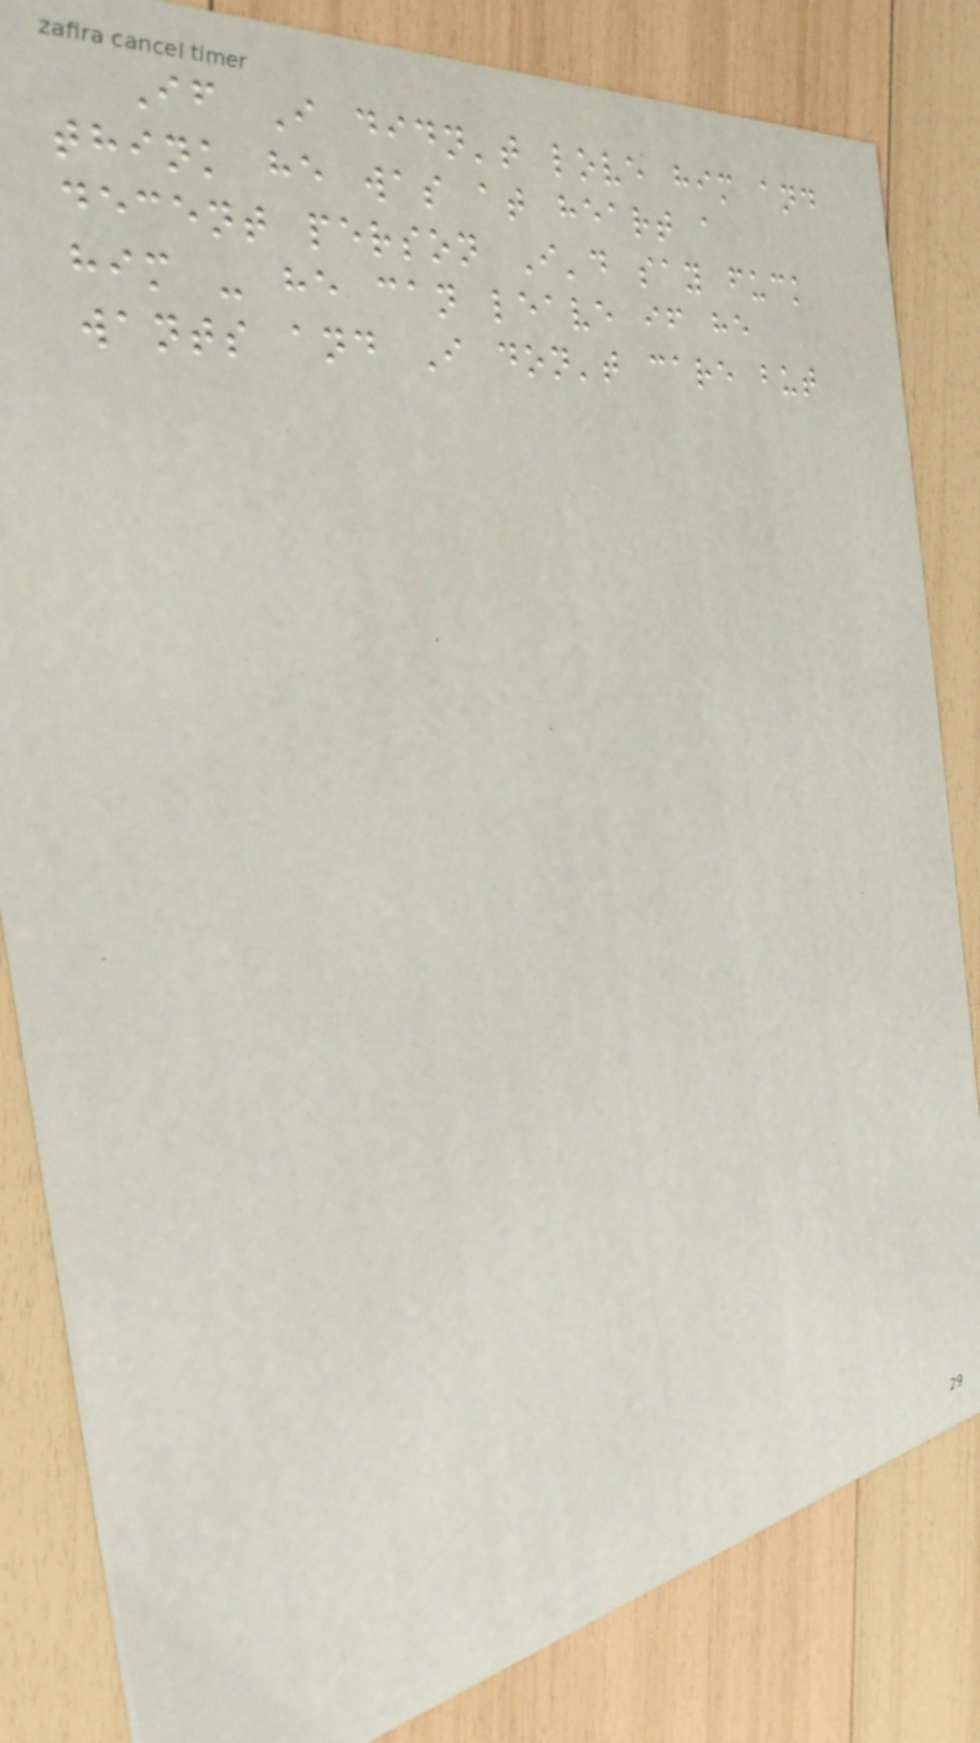If I didn't love him and
think he was at heart a
decent person I'd say fuck
him - he can leave if he
wants and I don't care but
